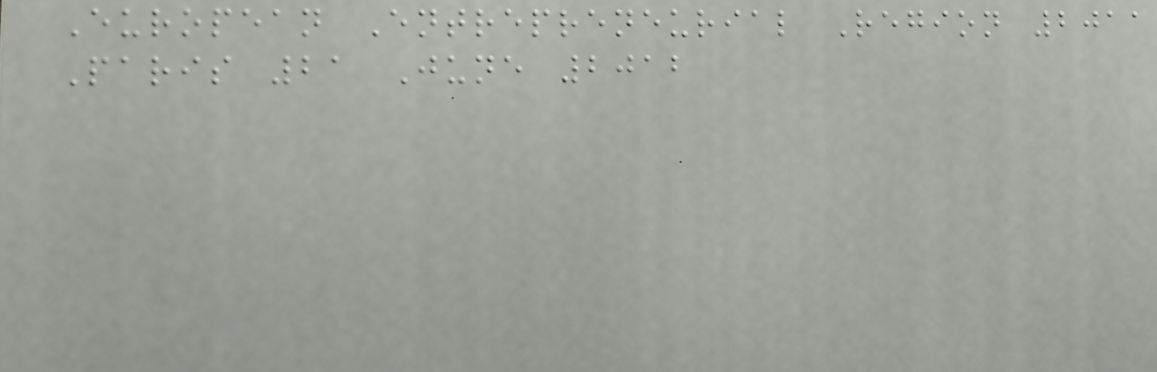European Entrepreneurial Region 2011
Paris 21 June 2012
